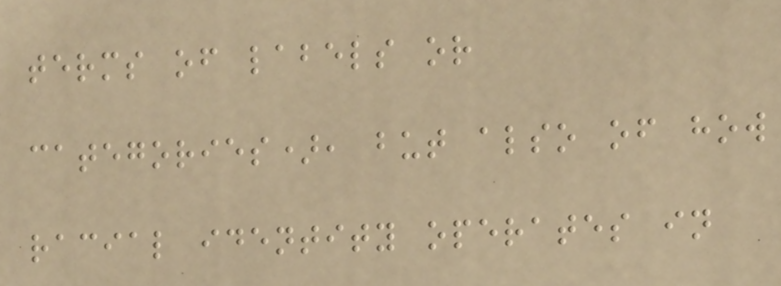terms of labels or
categories), but also of how
racial identity operates in
